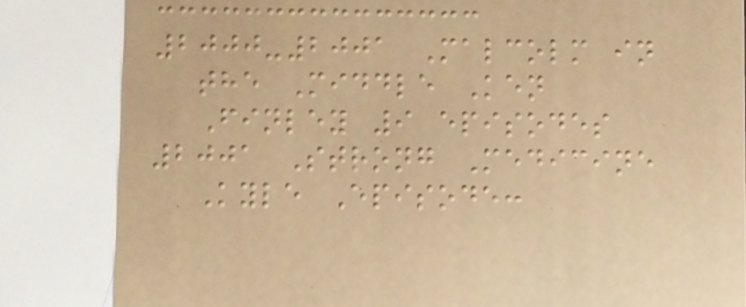2000-2001 Malcolm in
the Middle Ken
Finley 9 episodes
2001 Strong Medicine
Kyle Episode:
